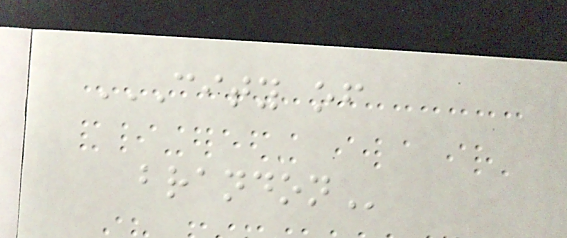CITY OF
BRANDON
